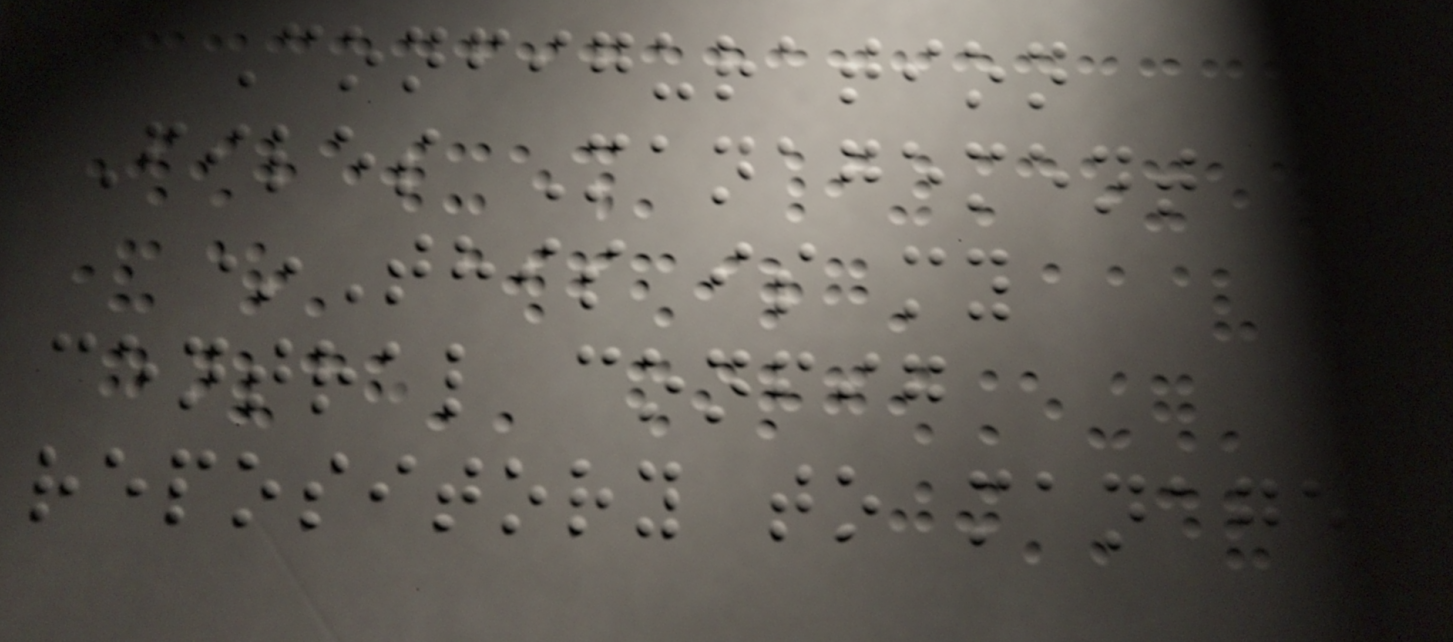Configuration
Files Management
*This is my
central config
repository to manage
